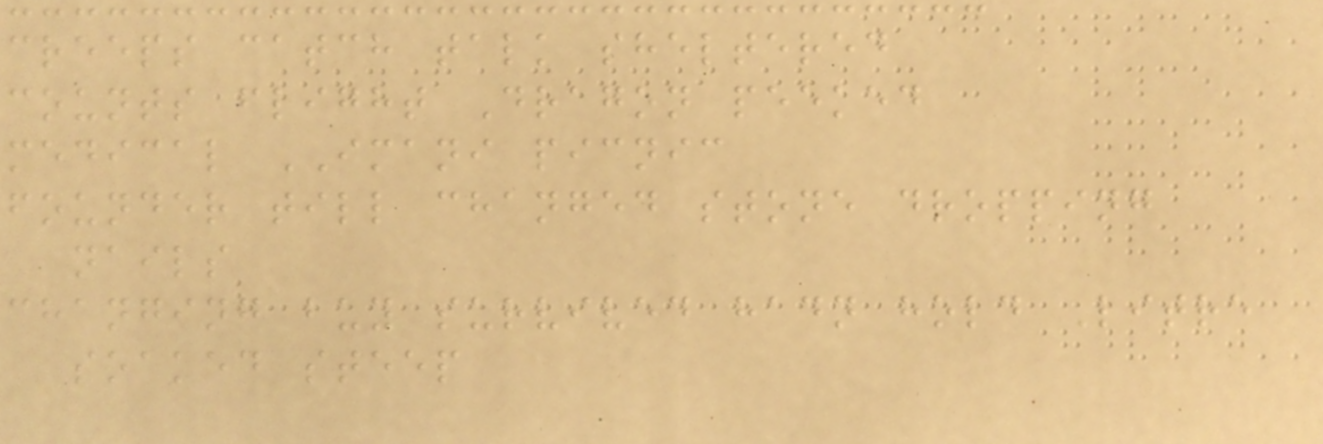creeps catch talk sheltered
counts flight Dragon peeked
medical IMANI picnic
founder till changed stone dropping
nails
changing buy survived hadn hold Litre
soaked steep
